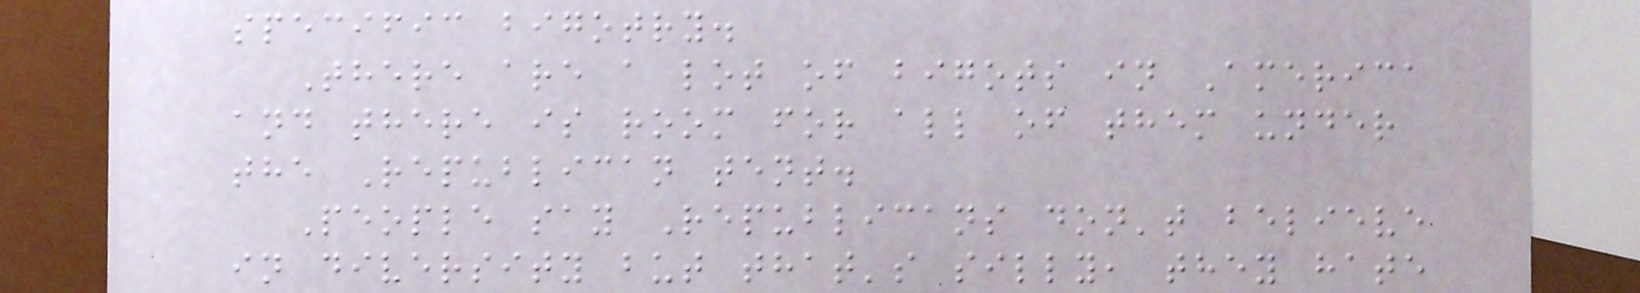specific bigotry.
There are a lot of bigots in America
and there is room for all of them under
the Republican tent.
People say Republicans don't believe
in diversity but that's silly, they hate
